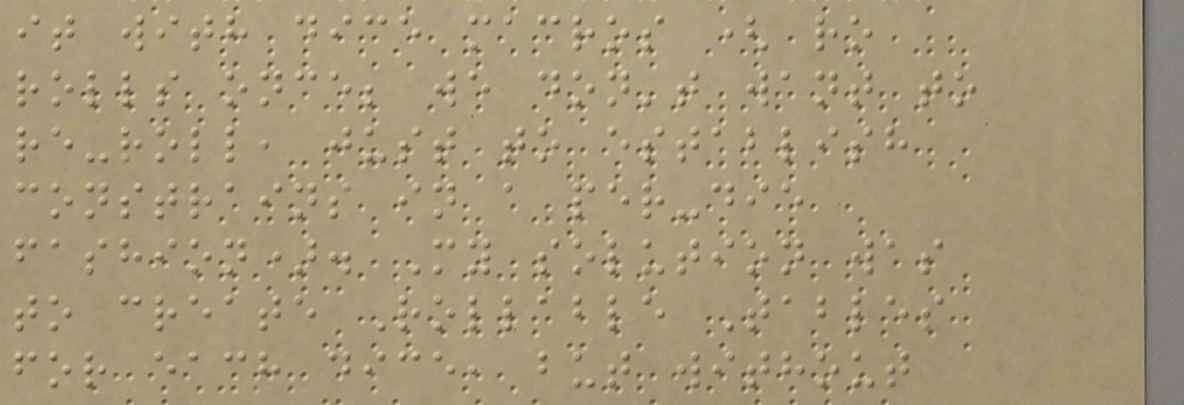it with dice macros ( ro
rolls once; we don't want to
re-roll, just to establish
constrains in a per-die
fashion). My solution was
to create Rollable Tables
for each dice, but without
